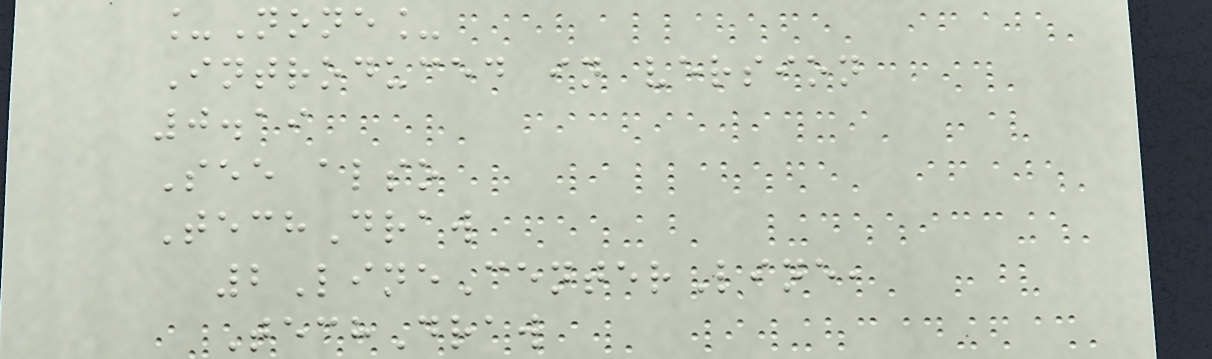_None_
Introduced in version
0.19
See also
TechDraw
2LineCenterLine,
TechDraw
